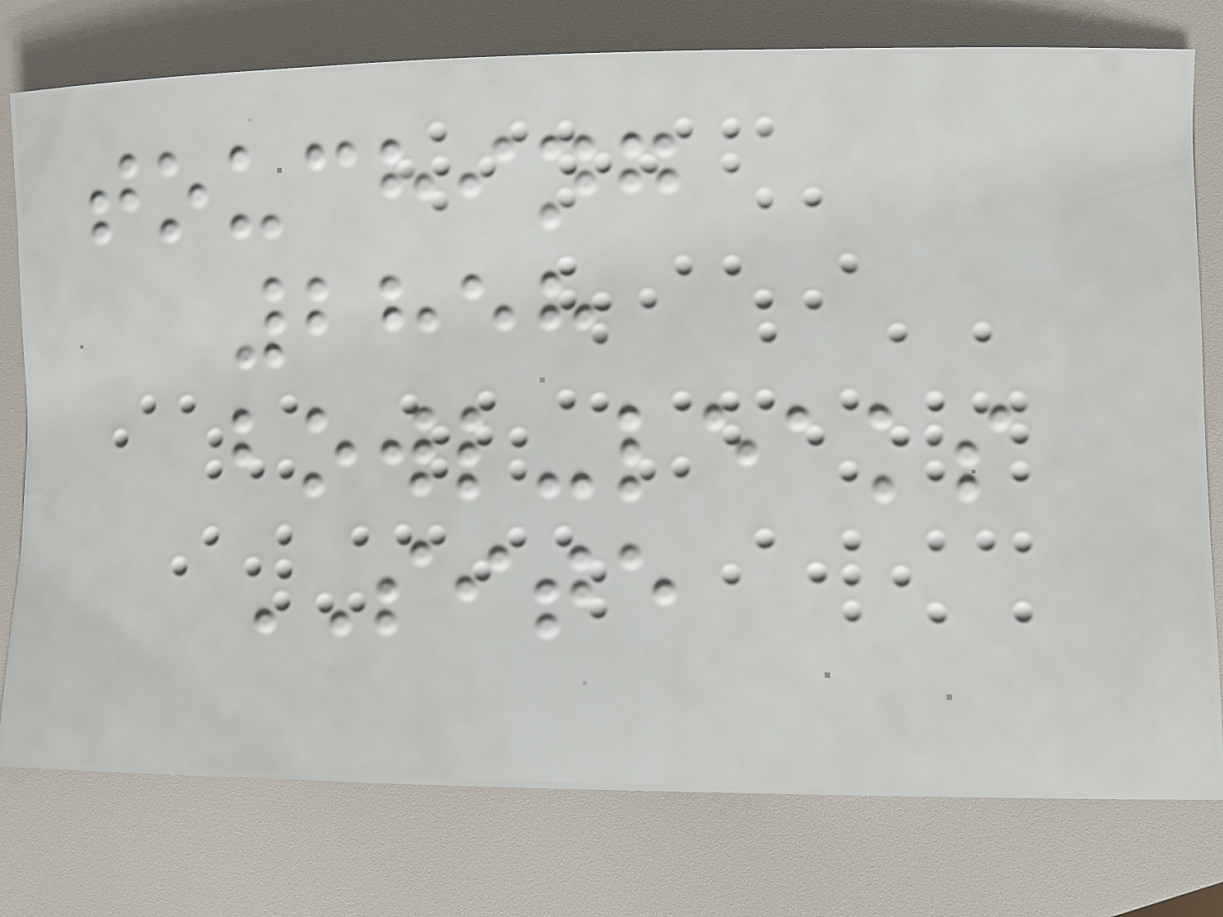touching
2858
bowl-leaks
SITE
